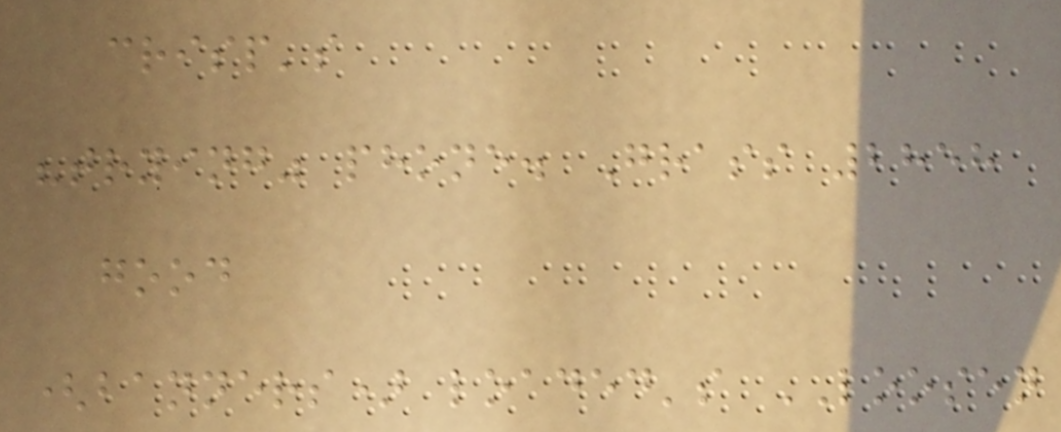crisp's
"trying" phone. Grass 2858
good
(banners) loaded's LOOSEN
